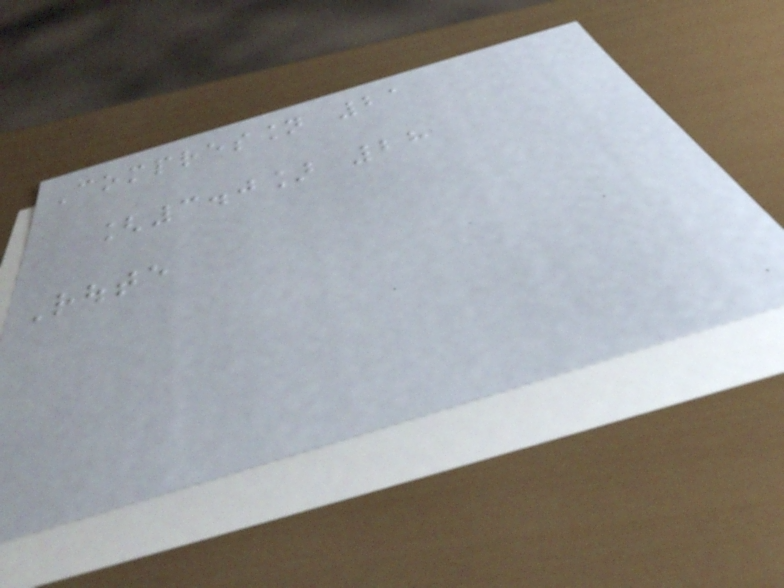Compression 21
[3.0] 28
Route
